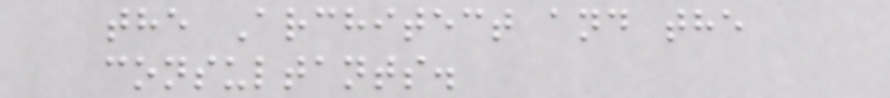the Architect and the
consultants.
